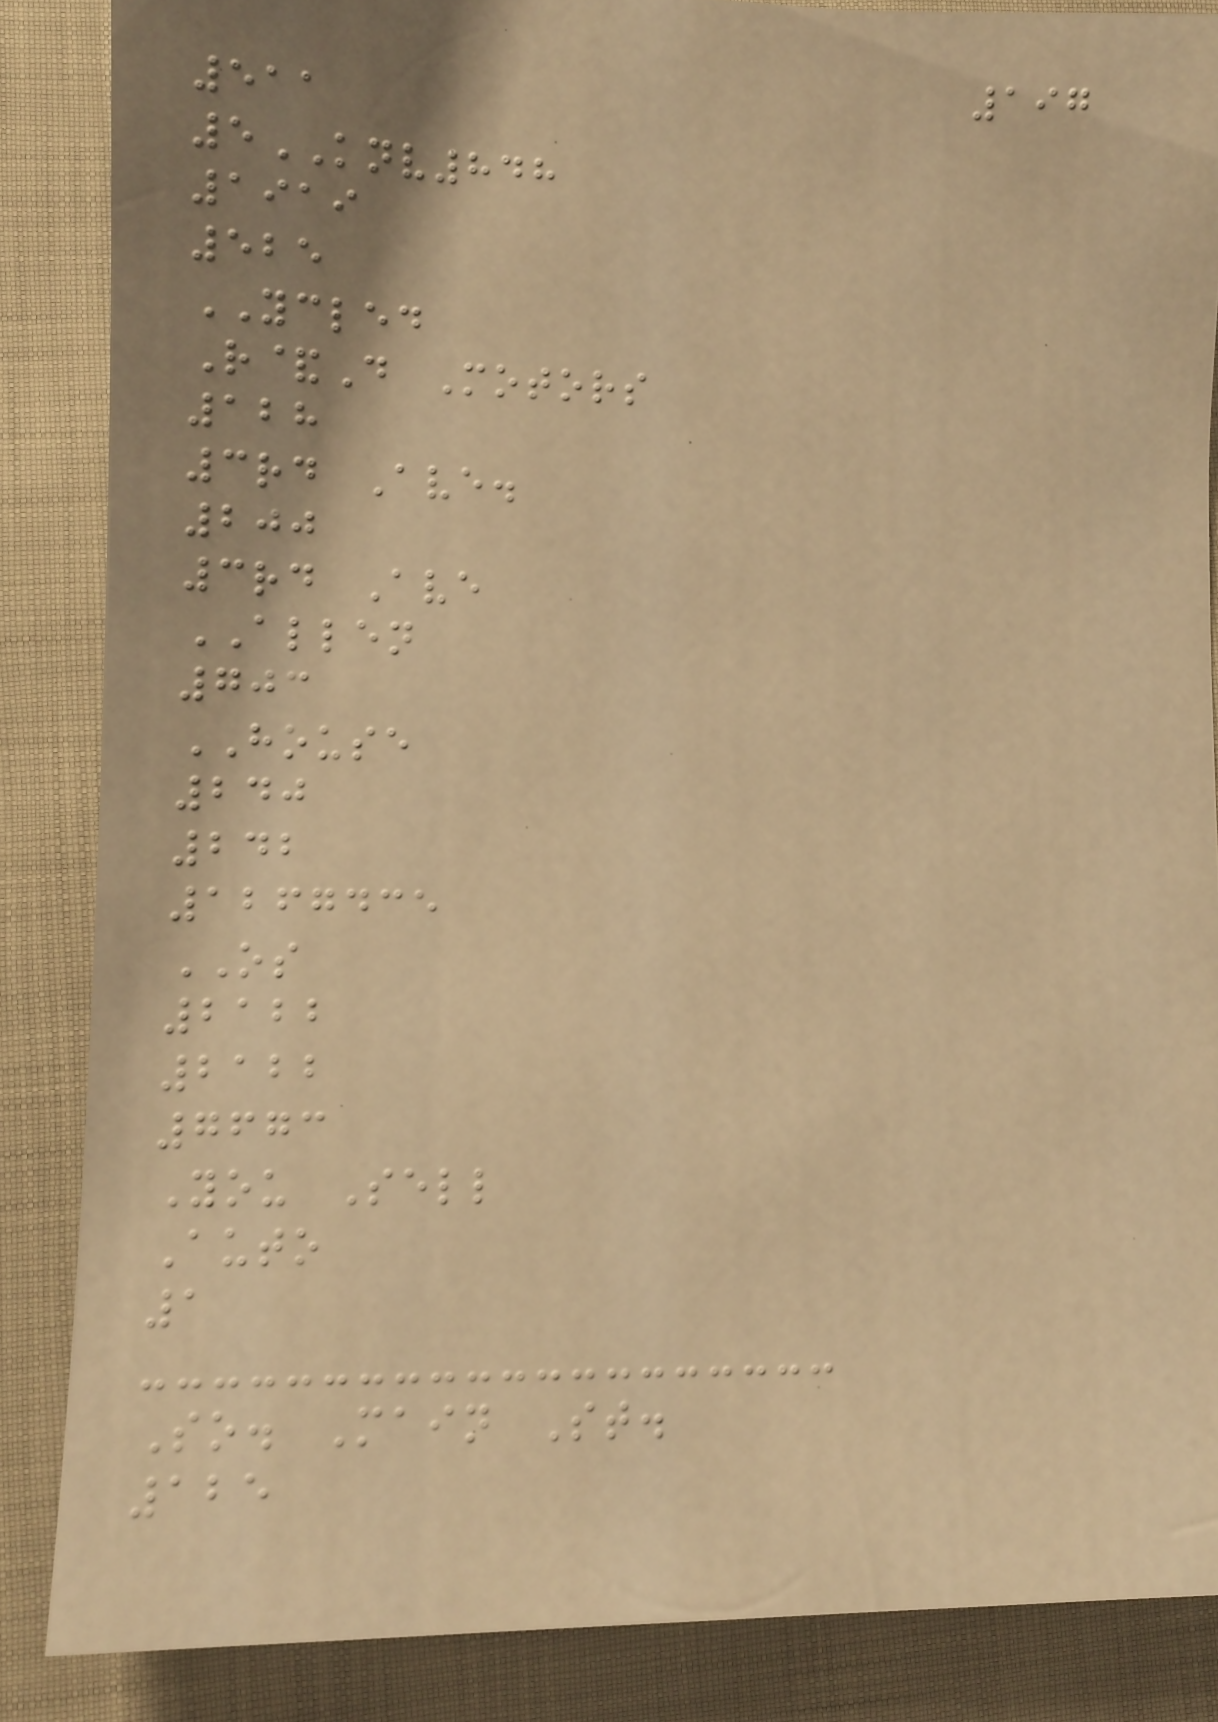197
511
5KNV848
1919
525
YCLED
R&D Motors
128
3rd Ave.
200
3rd Ave
ALLEN
703
HOUSE
240
242
1267435
OS
2122
2122
7673
You Sell
Auto
1
So. Main St.
125
